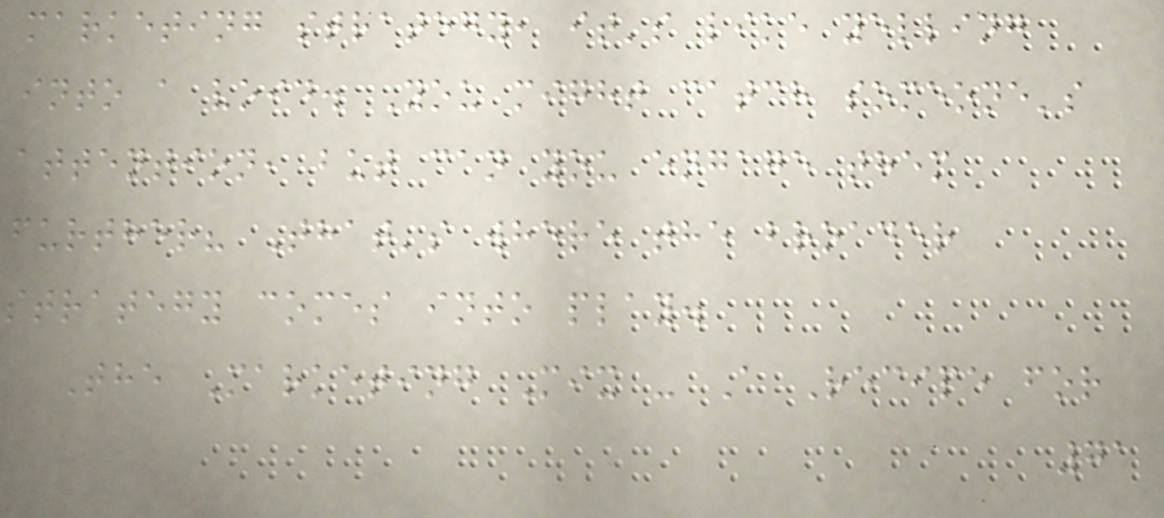marketing strategy, it's like yelling
into a void. You might catch someone's
attention, but can you engage them
further? That's where the broader
strategy comes into play.
The Marketing Mix - A Recipe for
71
